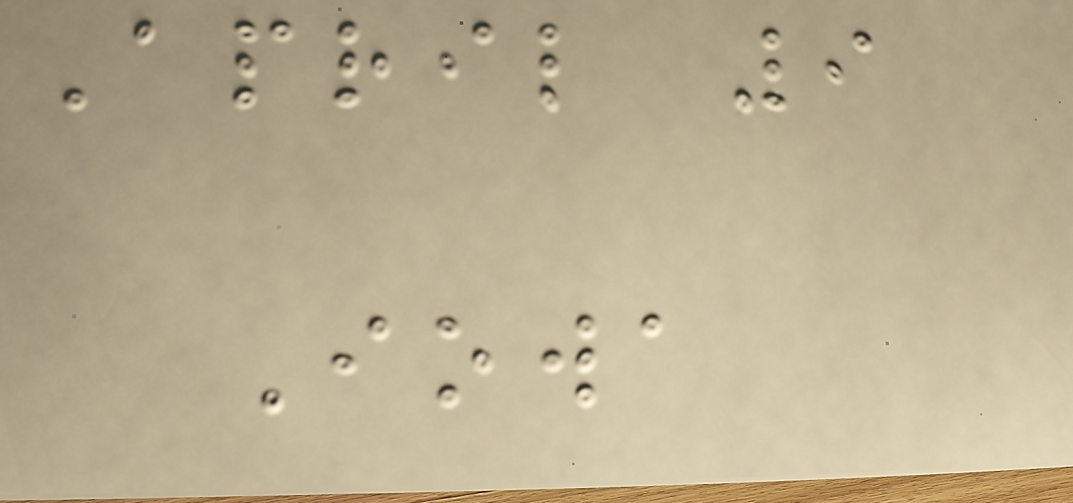April 9
Iowa
